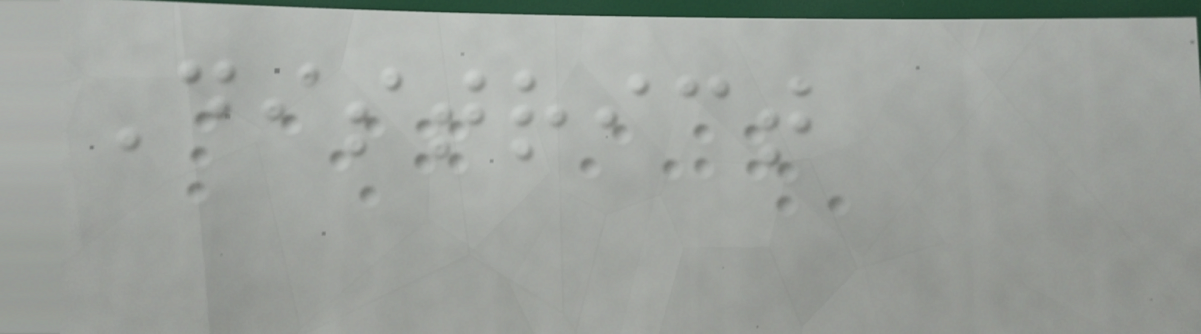District
